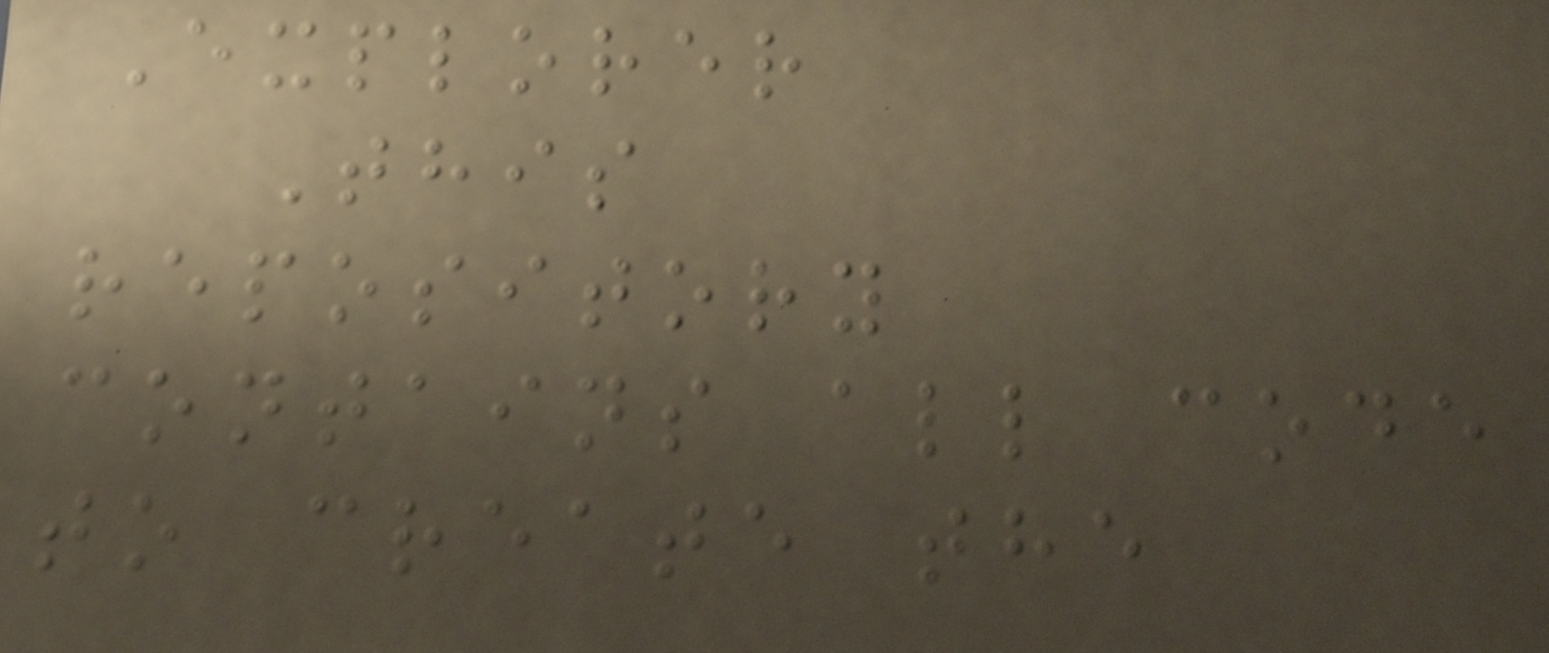Explorer
This
repository
contains all code
to create the
